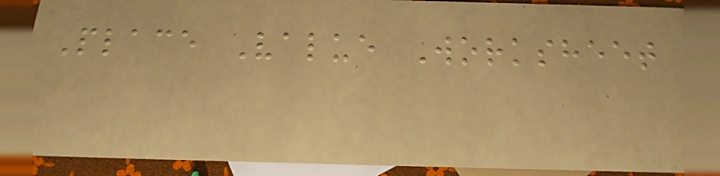Place Value Worksheet
